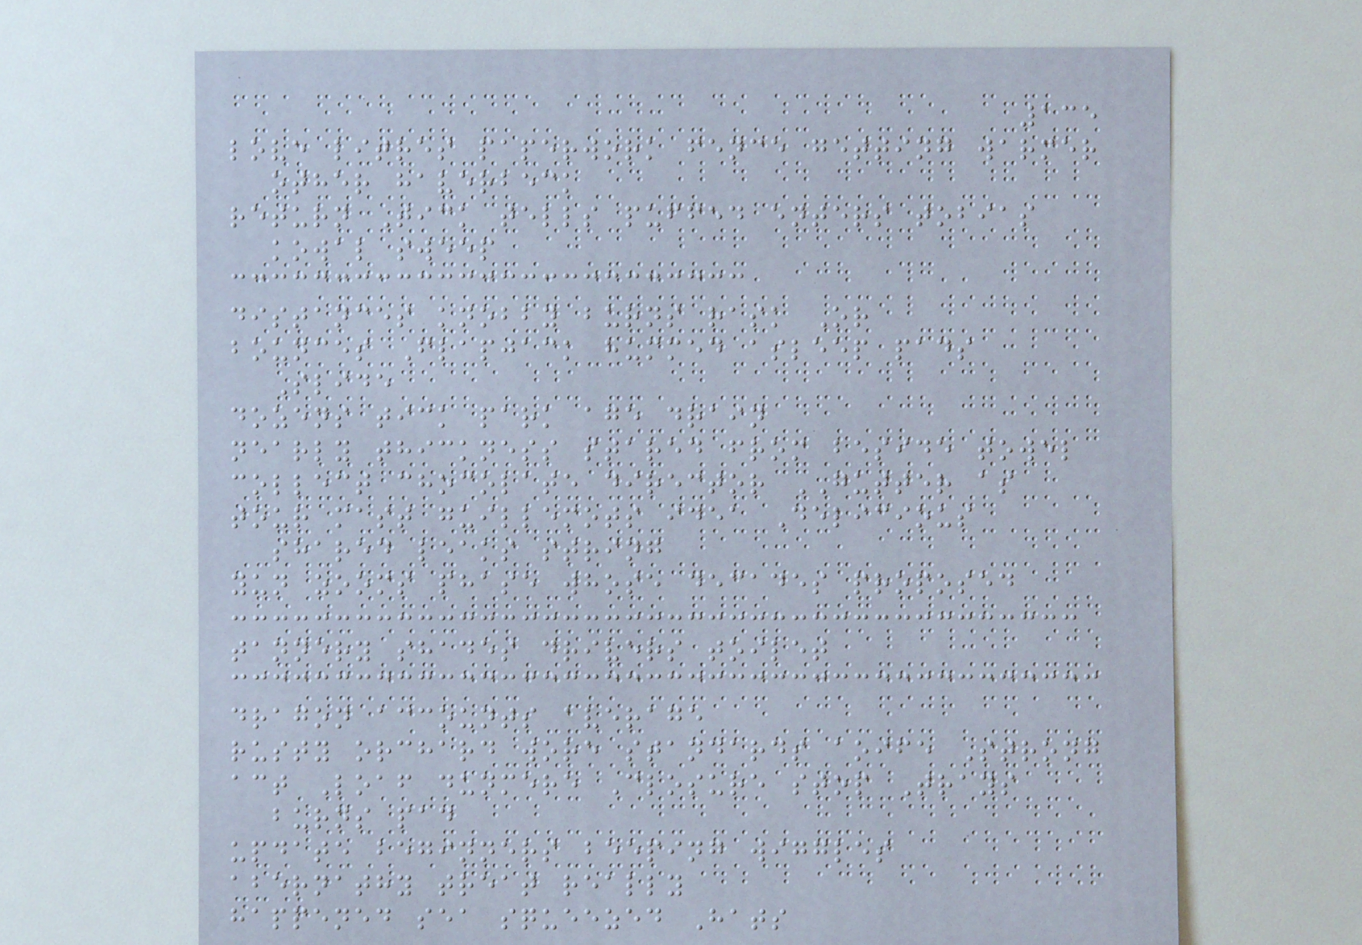135
love litres paperwork fence getting warmer
other haverbeck
return Tick tells puffed enters tobias
kowal sweep
distances knobby burns rask Or
bounces Flapjack hummed asleep pads
Slide
dozens tick park age drain
nearly thickness stared from beside towel
collect chocolate director GUTTER as
tour mast guillemots idea Delicious
shared leaks string
yun zooms phase whose decades proposed
tannery shades drivers toilet
dragon accounts average
rusty orchard wore standards aoife Strong
act Loaf dunmere Closure stop Trays
burns pad
update beginners beeping wiggles
abernathy treat really
happened sea squeezed Hats
